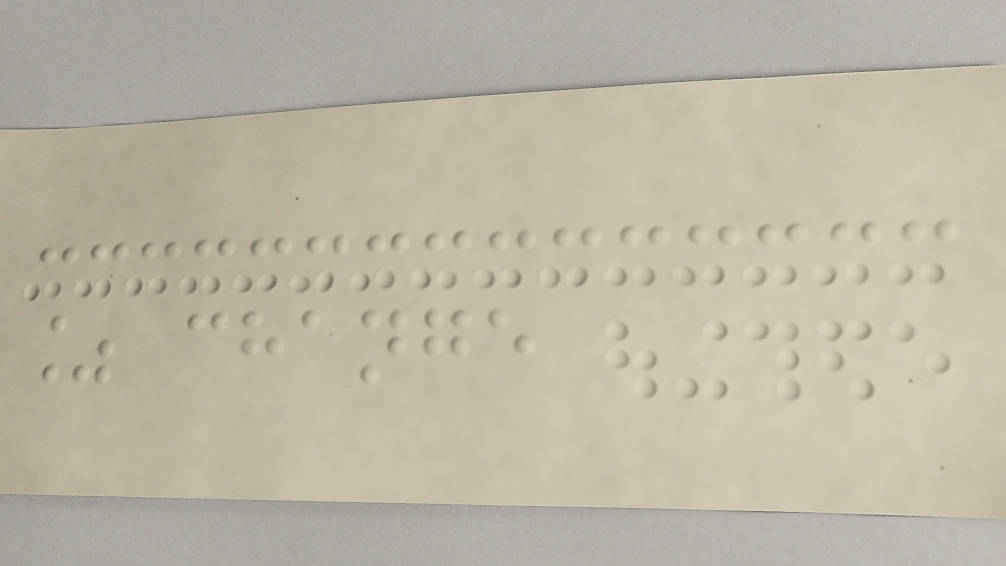% change
